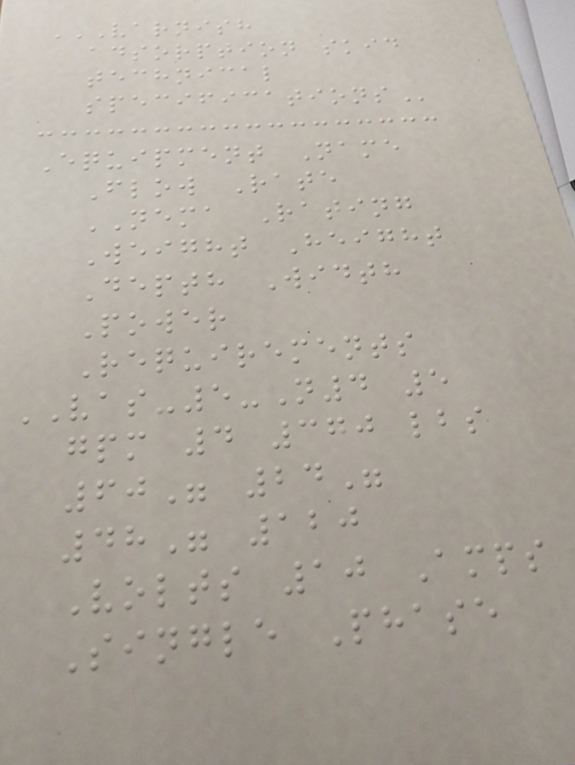VARNISH
ADSORPTION SKID
TECHNICAL
SPECIFICATIONS
Equipment Name
Flow Rate
NEMA Rating
Weight Height
Depth Width
Power
Requirements
VAS-5-N4 5
gpm 4 370 lbs
60" 24"
48" 120
Volts 10 Amps
Single Phase
